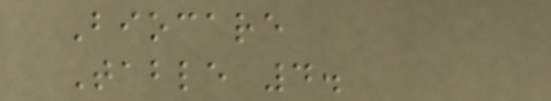Biocare
Table 4.
